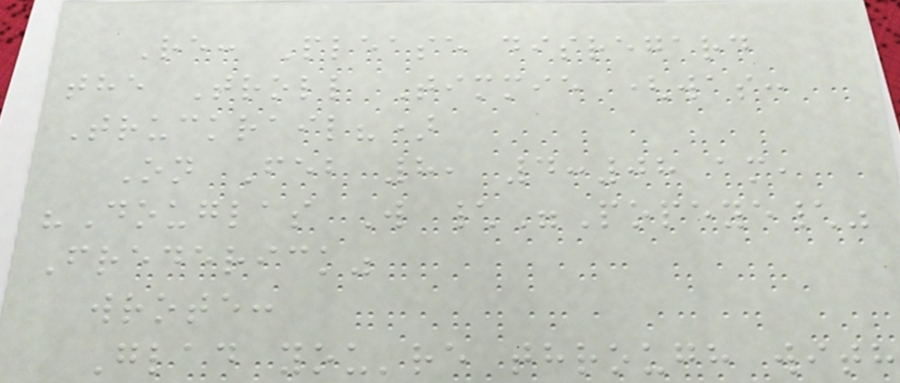Re: Please disregard
the Troll Timmie (was:
Truckrail?)
On Feb 8, 4:08 am,
"Douglas W \"Popeye\"
Frederick"
wrote:
Glad you're through with
